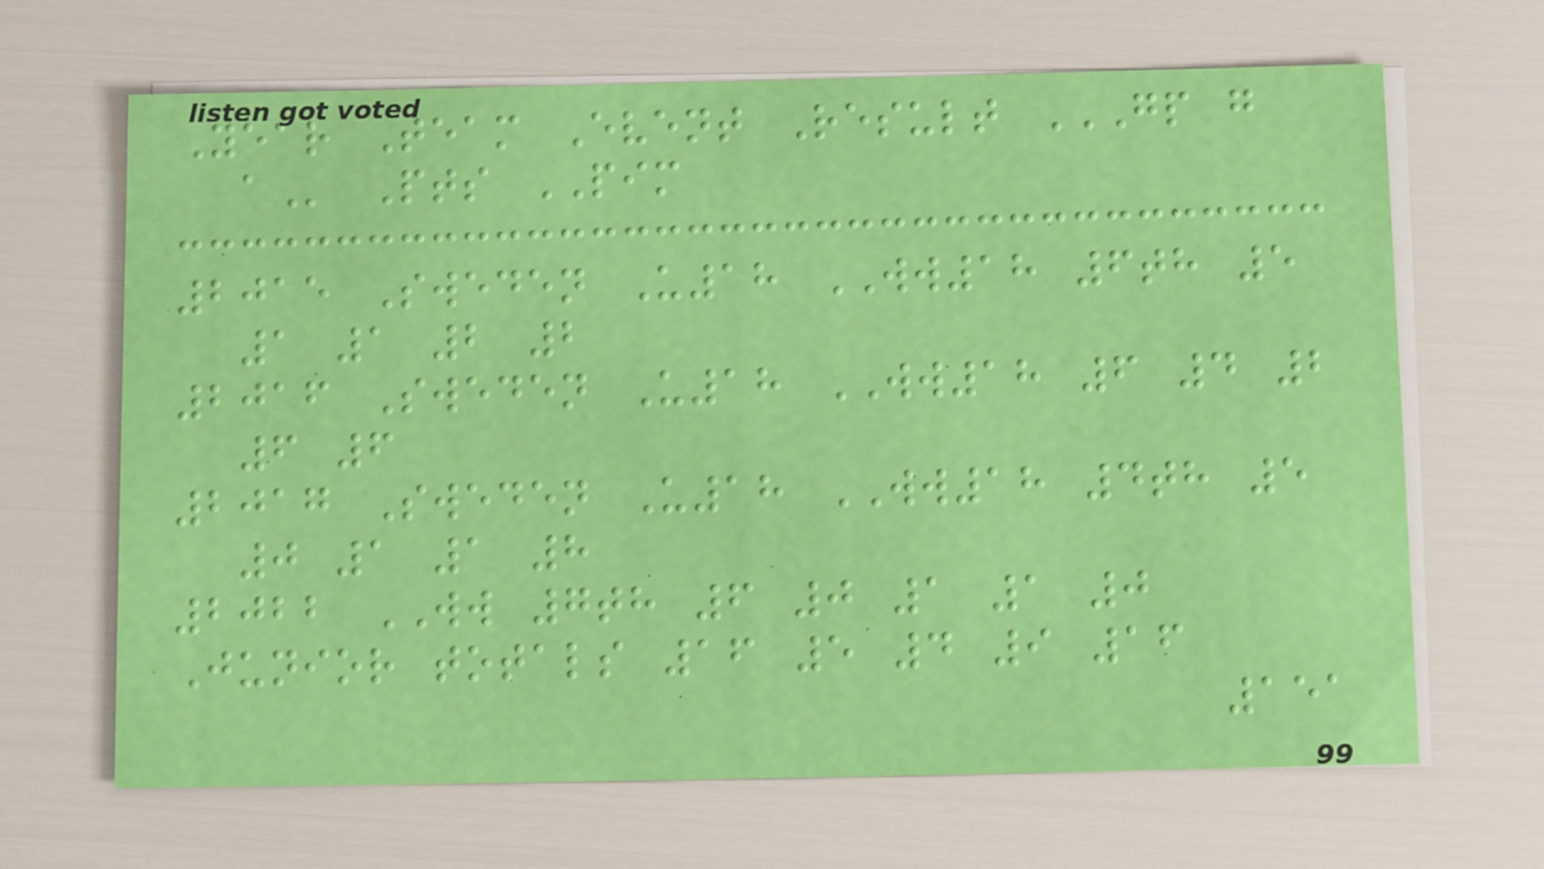Year Team Event Result GP G
A Pts PIM
2015 Sweden U18 WW18 6th 5
1 1 2 2
2016 Sweden U18 WW18 6 4 2
6 6
2017 Sweden U18 WW18 4th 5
0 1 1 8
2022 WW 7th 6 0 1 1 0
Junior totals 16 5 4 9 16
151
